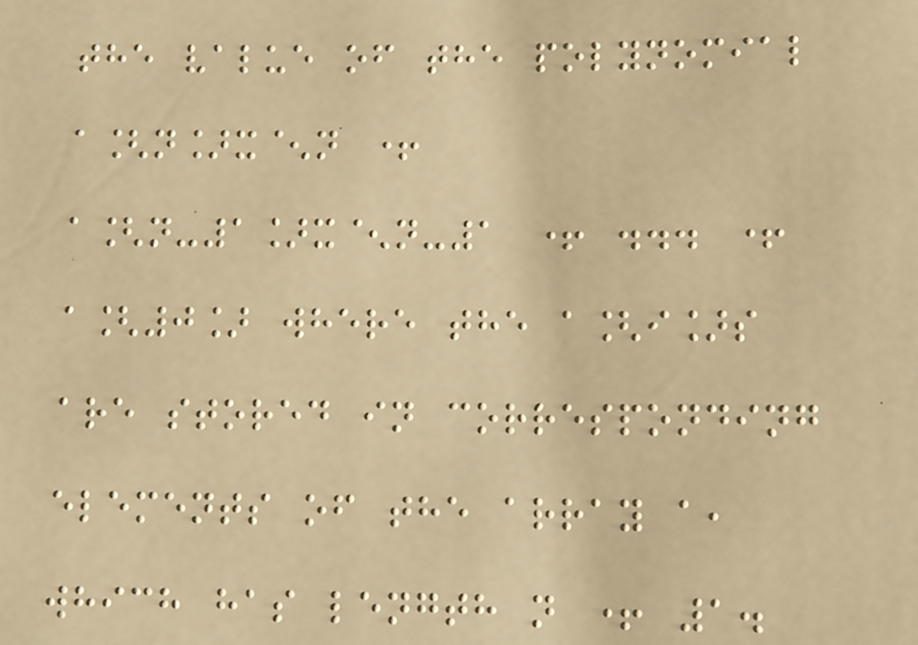the value of the polynomial
a[n]x^n +
a[n-1]x^n-1 + ... +
a[0] where the a[i]s
are stored in corresponding
elements of the array a,
which has length n + 1.
